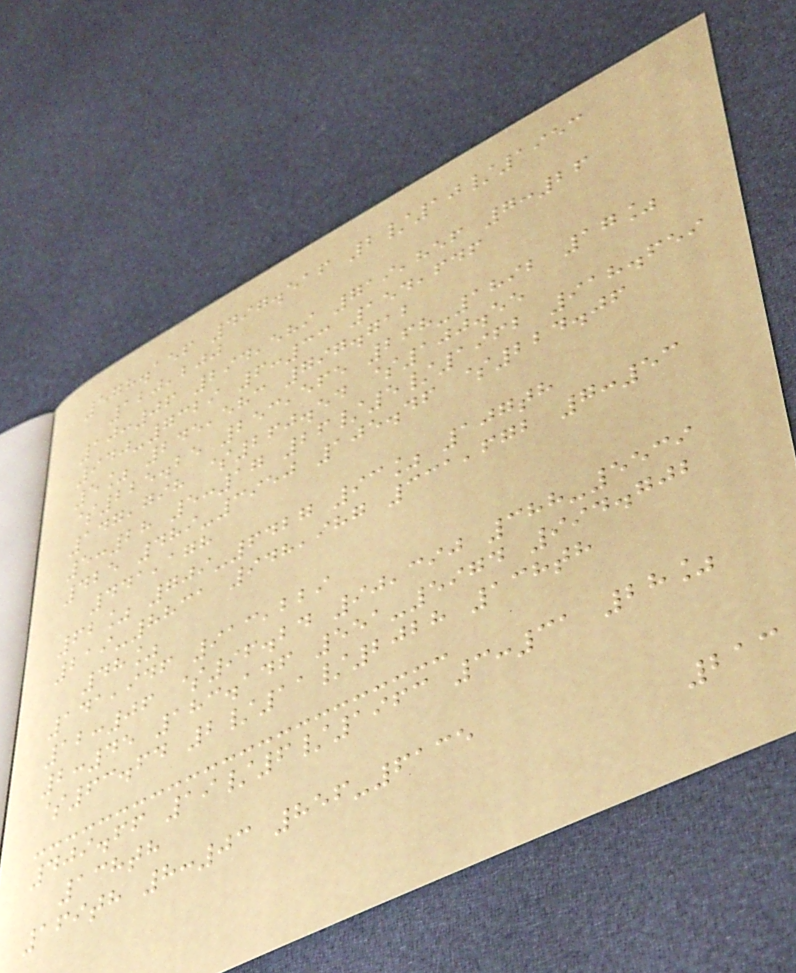578.156 497.516 2/10/1953
120,200
10:06 294,589 719,856 7:26
940-7329 6:33 154,646
5% 245,583 797.712
$225.25 253,565 268-1892 17%
147,798 $260.54 $100.55
5:28 5:17 26/5/1962 918.659
425 489-3950 105.46 $224.06
441,178
62% 709-6427 93% 107th
219-8831 948,987 331,672 7:53
48%
141,946 913,229
12:06 $96.24 90,390 388-5539
2:45 183.146 551-5974 994.702
$63.64 2/11/2028 138th
409.66 19/6/1963 3:31 28%
138th
169th 8:03 856-6135
213
